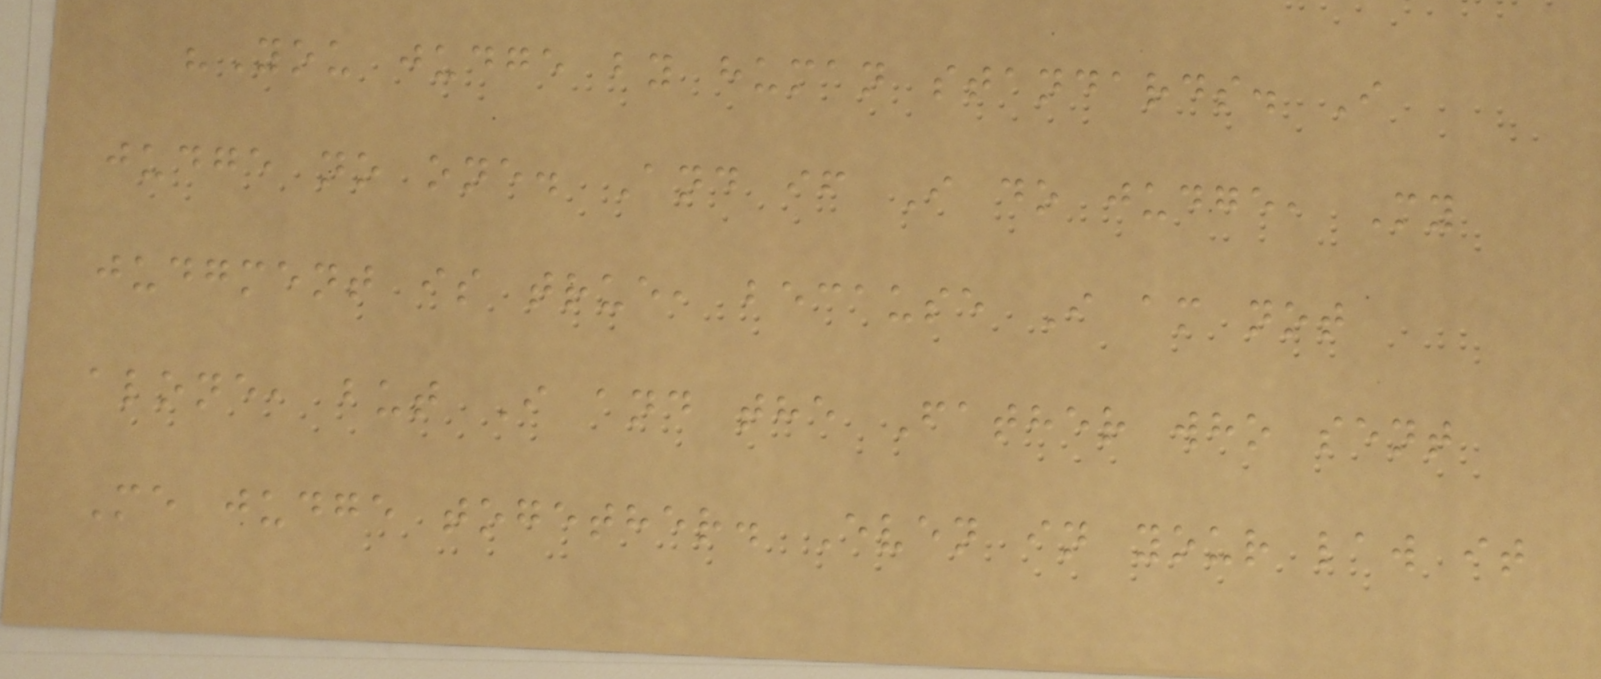"You judge by human standards. I
judge no one. And if I do judge, My
judgment is true, because I am not
alone, but I and the Father who sent
Me judge together. Even in your law it
